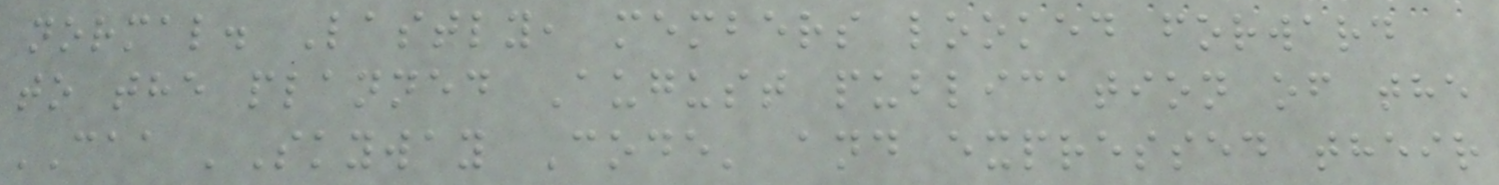normal. Lastly, members looked forward
to the planned August publication of the
CAA 'Skyway Code' and expressed their
